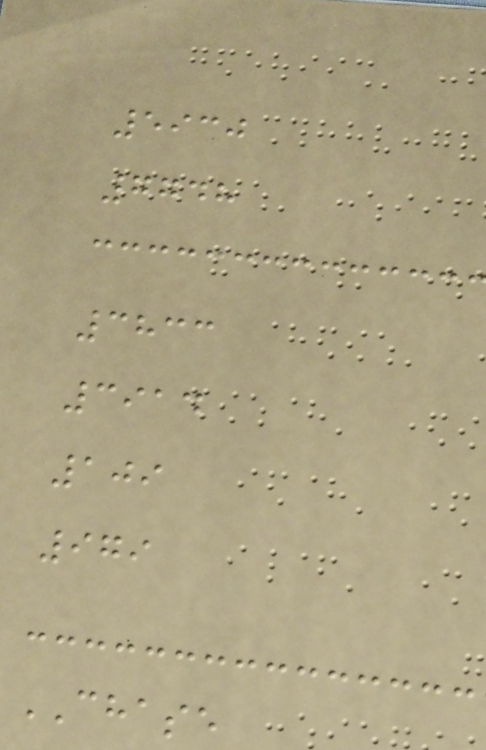5930
7748
3833
3914
109
979
CHASE
